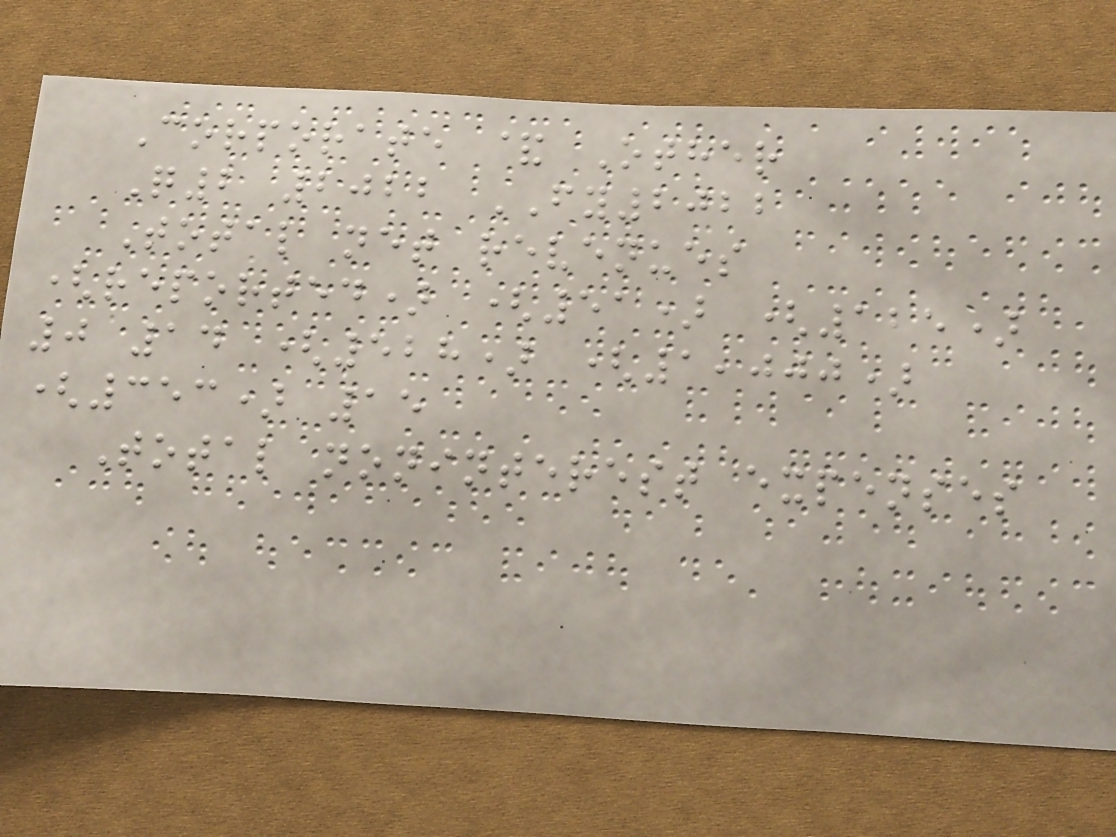Corporate & Other
Q2 2022 FY2022
Total net revenues
(reported) (51) (125)
0 14 (528) (1,000)
(353) 15
Total noninterest expenses
